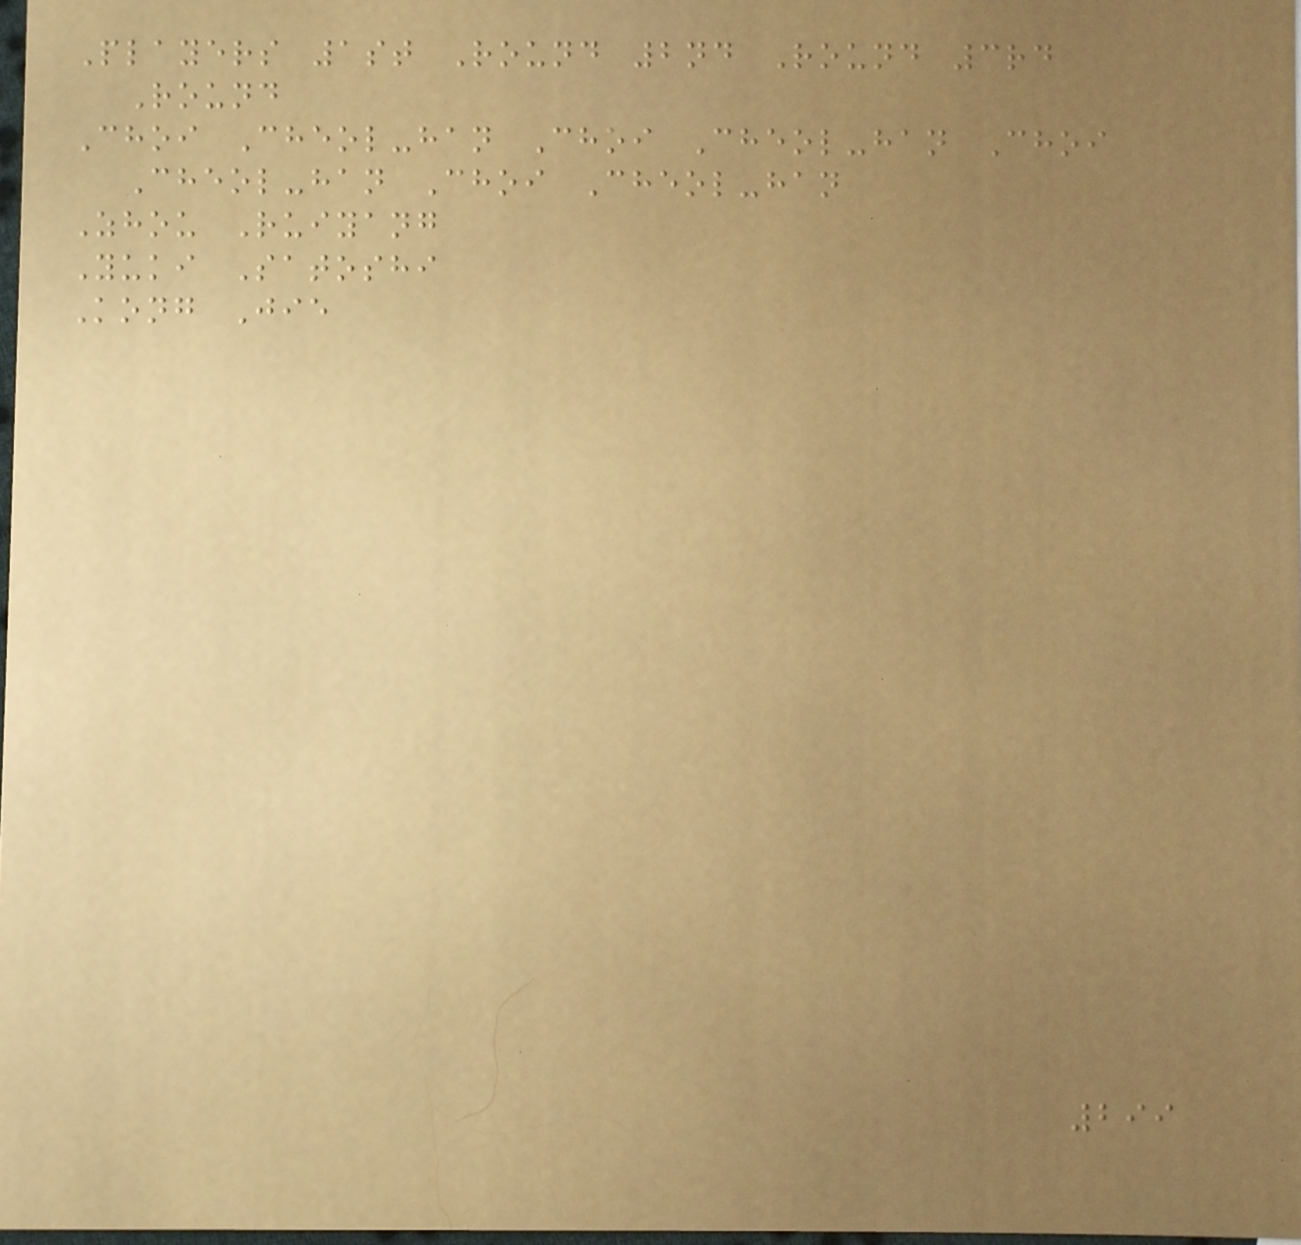Players 1st Round 2nd Round 3rd
Round
Choi Cheol-han Choi Cheol-han Choi
Cheol-han Choi Cheol-han
Zhou Ruiyang
Yuki Satoshi
Kong Jie
299
